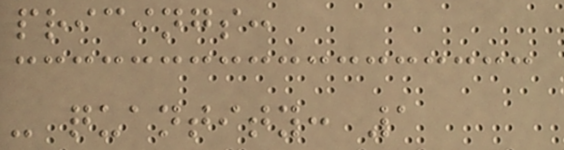pricings:
- quantity: 1
